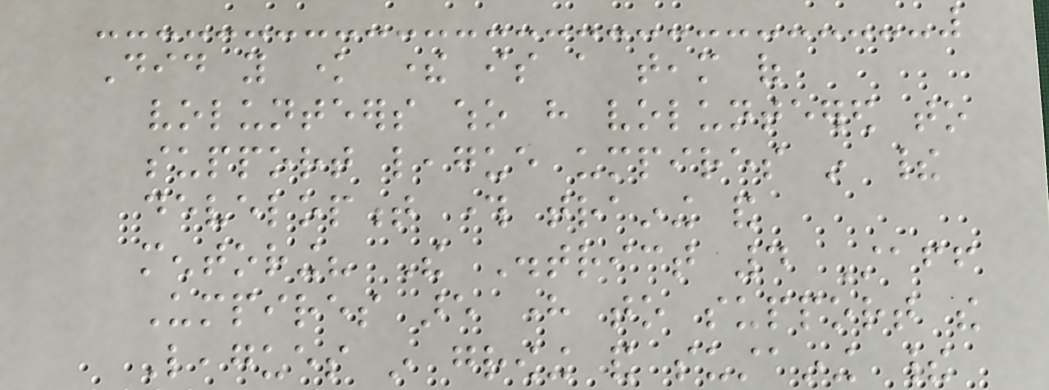Did you know there is a team of
volunteers who have volunteered to
support league umpires in their
development through training and
mentoring? The District 4 Staff
Umpires are here to support the
Leagues in growing and sustaining their
